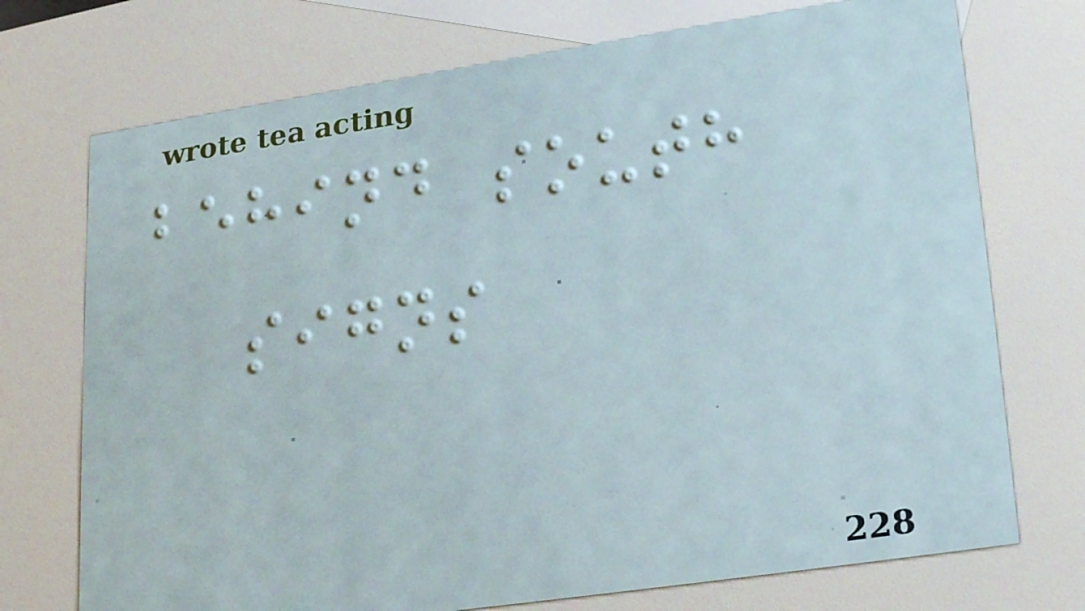behind south
signs
